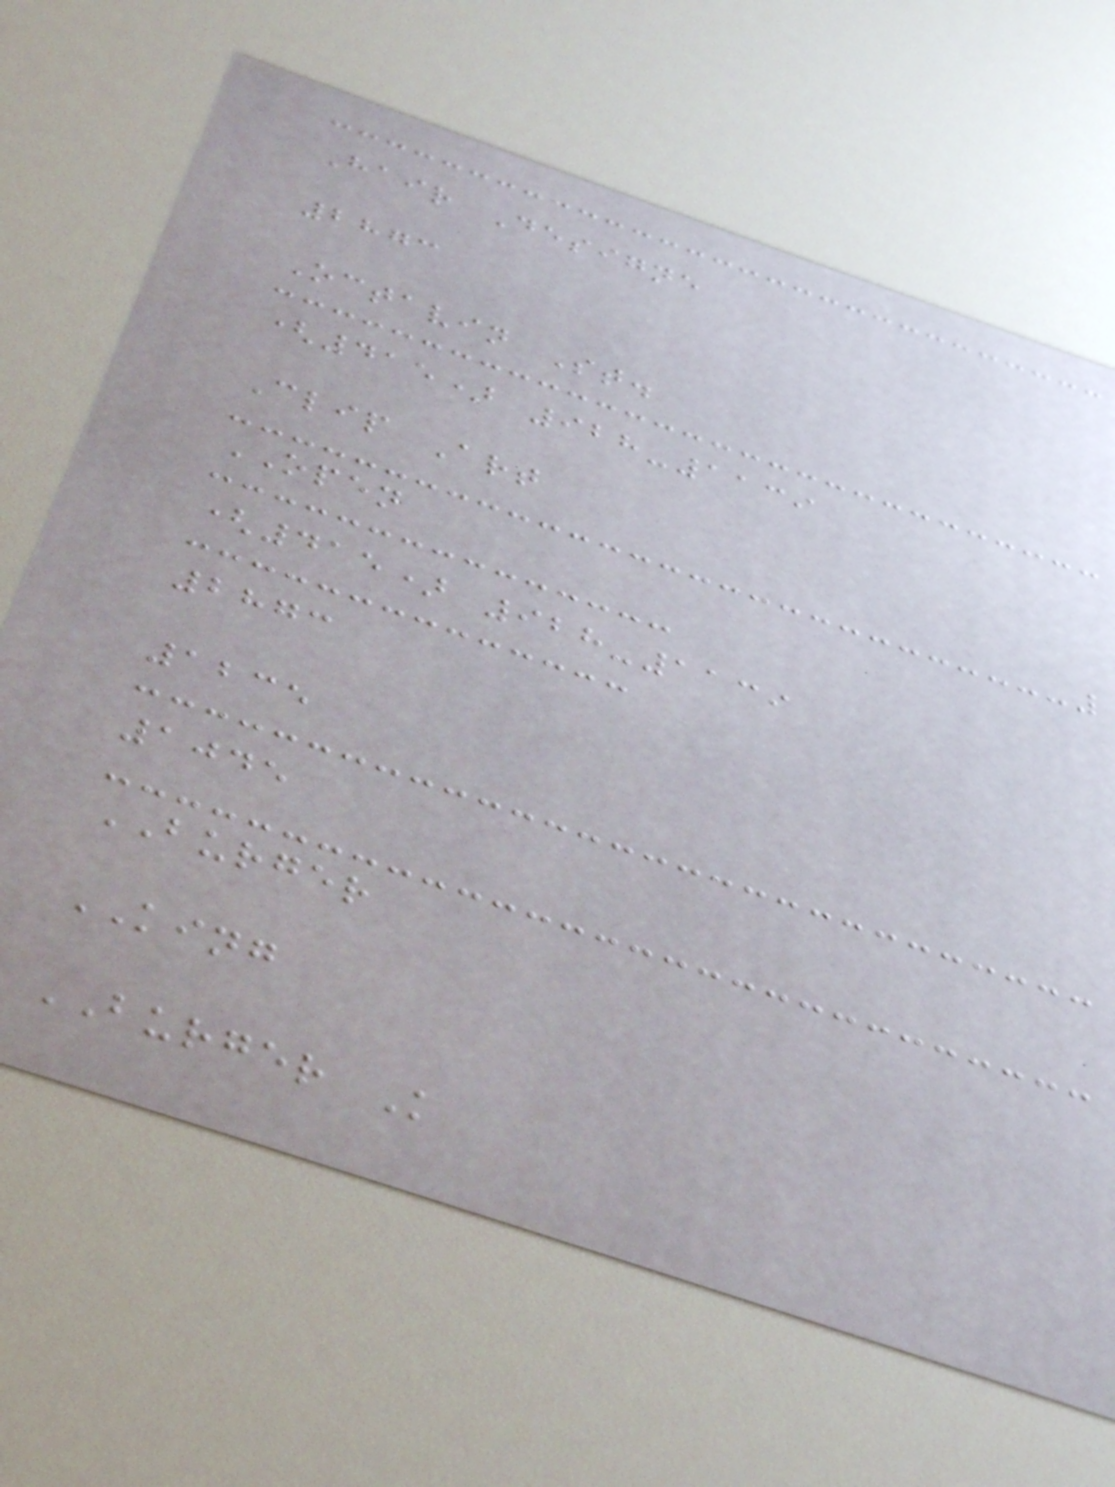Hair Designe
2873
Octavin St.
(415) 928-1139
Clip Art
OPEN
(415) 928-1139
2873
1235
1045
BURGER
KING
BURGER K
